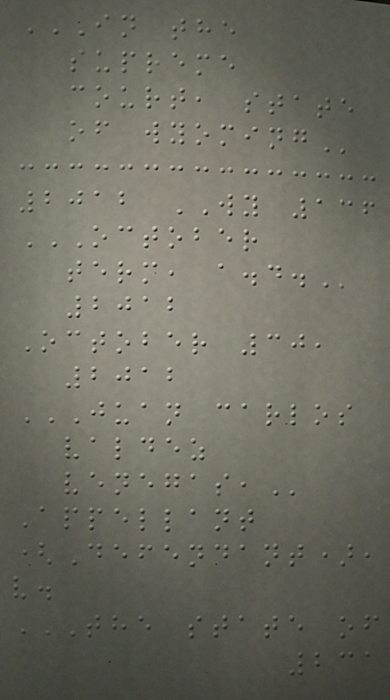IN THE
SUPREME
COURT, STATE
OF WYOMING
2012 WY 136
OCTOBER
TERM, A.D.
2012
October 30,
2012
JUAN CARLOS
VALDEZ
VENEGAS,
Appellant
(Defendant),
v.
THE STATE OF
231
